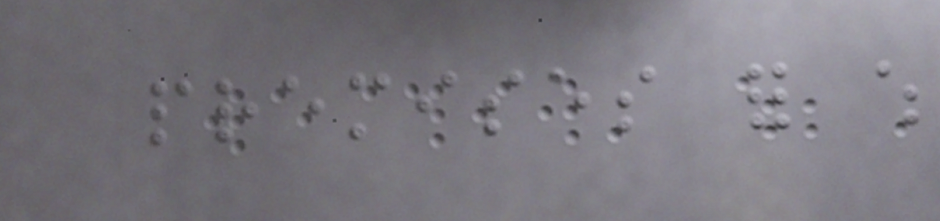premises for which
